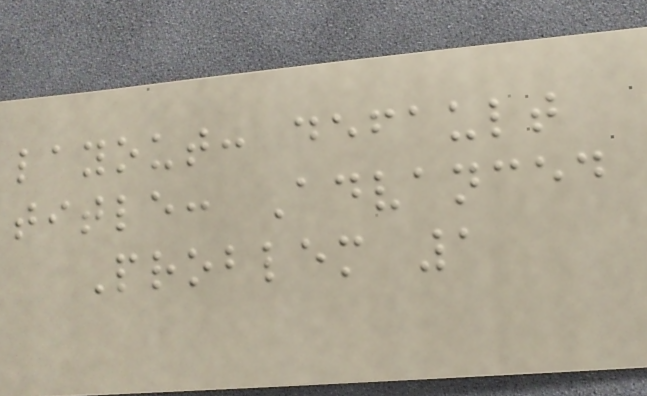layout: default
title: Advanced
Problem 1
